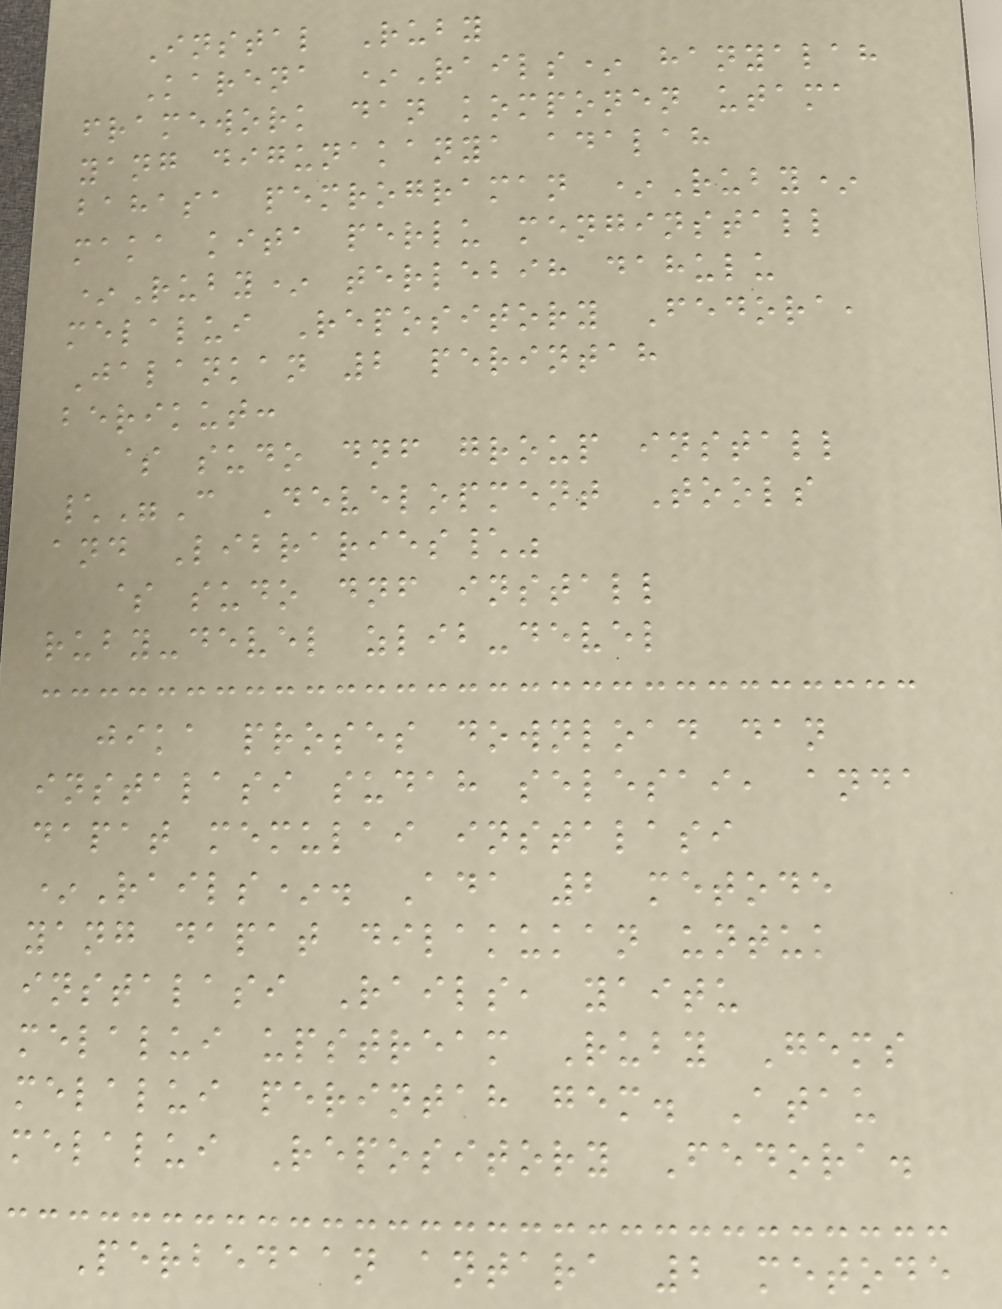Instal Ruby
Karena *Rails* hanyalah
framework dan komponen utama
yang digunakanya adalah
bahasa pemrograman *Ruby*
maka kita perlu menginstall
*Ruby* terlebih dahulu
melalui Repository Fedora,
Jalankan 2 perintah
berikut:
$ sudo dnf group install
\"C Development Tools
and Libraries\"
$ sudo dnf install
ruby-devel zlib-devel
jika proses download dan
instalasi sudah selesai, anda
dapat memulai instalasi
*Rails*. Ada 2 metode
yang dapat dilakukan untuk
instalasi Rails, yaitu
melalui upstream Ruby Gems
melalui perintah gem. Atau
melalui Repository Fedora.
Perbedaan antara 2 metode
